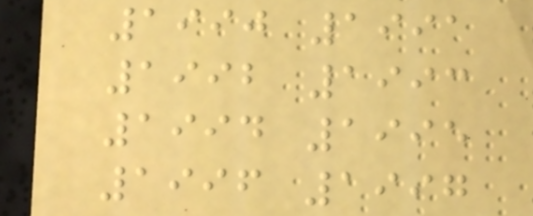1990 1991
1992 1993
1994 1995
1996 1997
